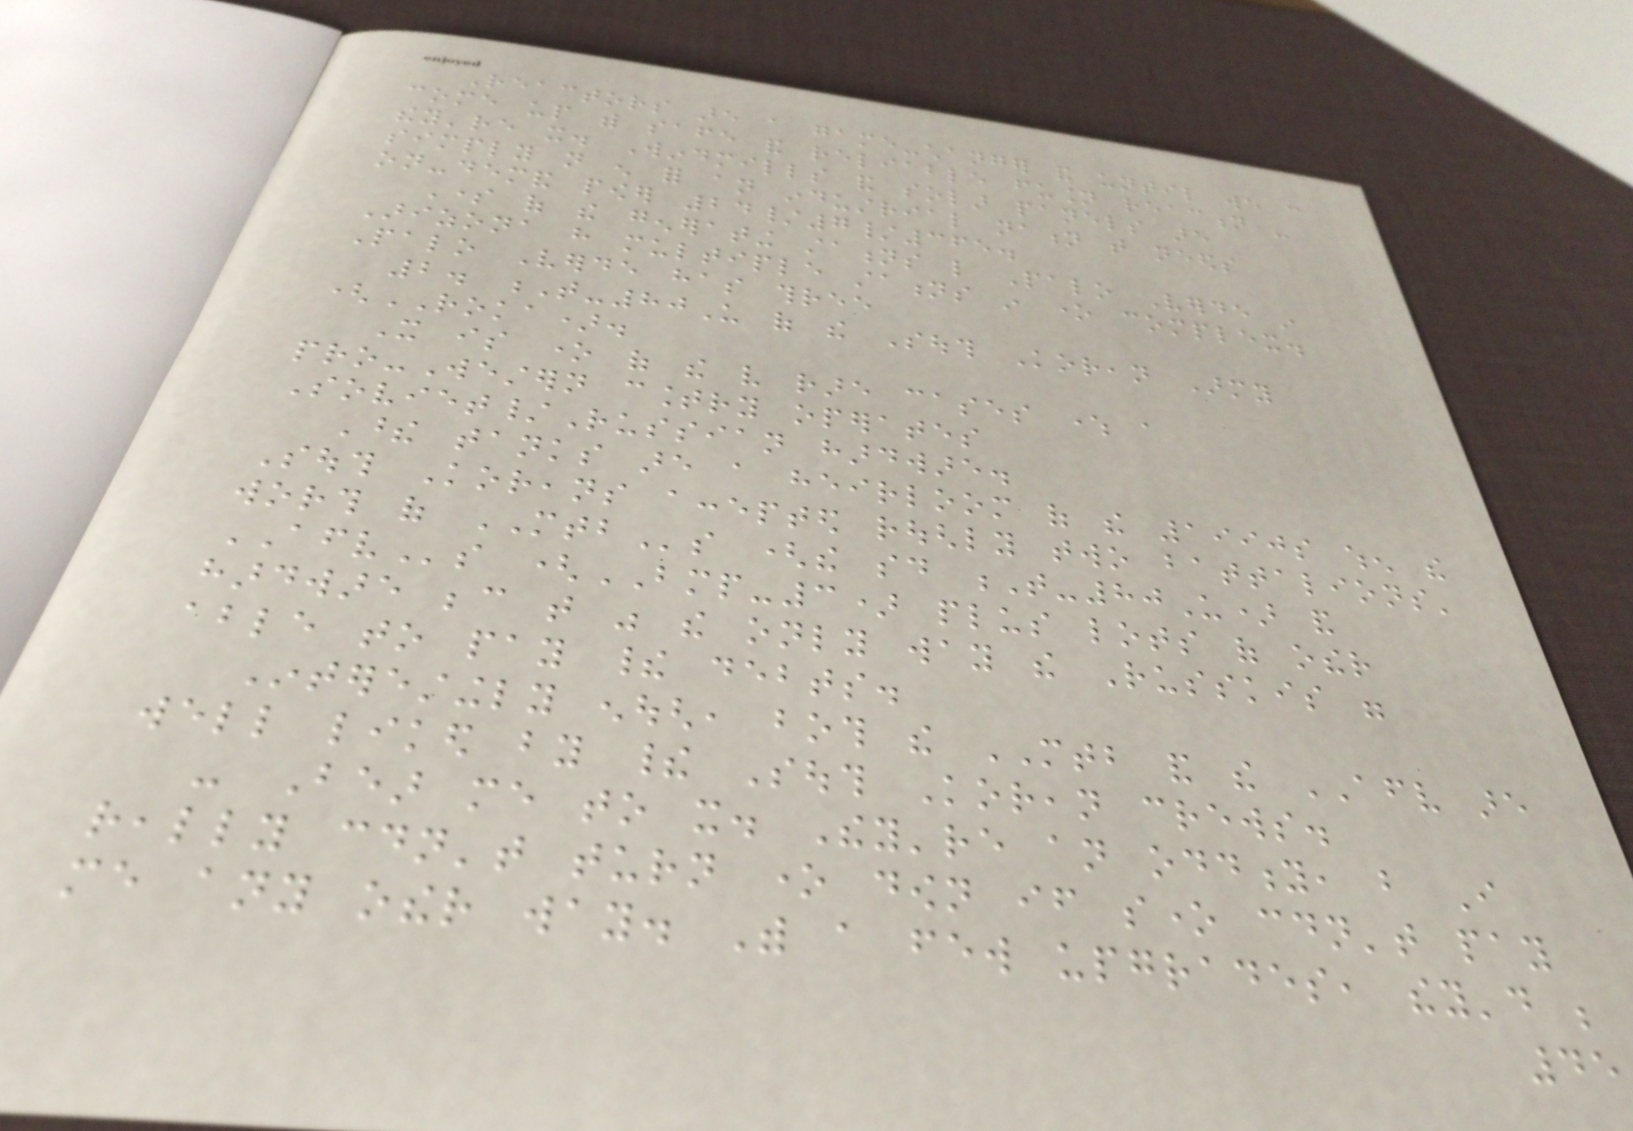Reactors are a game-changer and until we can
come up with safe and reliable fusion reaction -
they're it. Windmills and solar panels are
simply not enough for an industrial nation that needs
on-demand power 24/7/365.
Some of the generating stations like Palo Verde in
Arizona have multiple stations in one complex.
Palo Verde has three
2. T-80U of the South Korean Army
(ROKA).
It is one of the very rare cases where a
pro-Western country operates
Soviet/Russian hardware.
These tanks are a heirloom of the 1990s when the
South Koreans accepted roughly two battalions'
worth of MTBs (the said T-80U) and
AFVs (BMP-3) plus lots of other
hardware because that was the only way the Russkis were
able to pay their debts.
Interestingly enough, both the MTB and the AFV are
well liked by their South Korean crews.
- Bear me to it. They're an oddity, but I
really couldn't turn one down if sone couldn't pay
me any other way. With a few upgrades, they'd be
45
